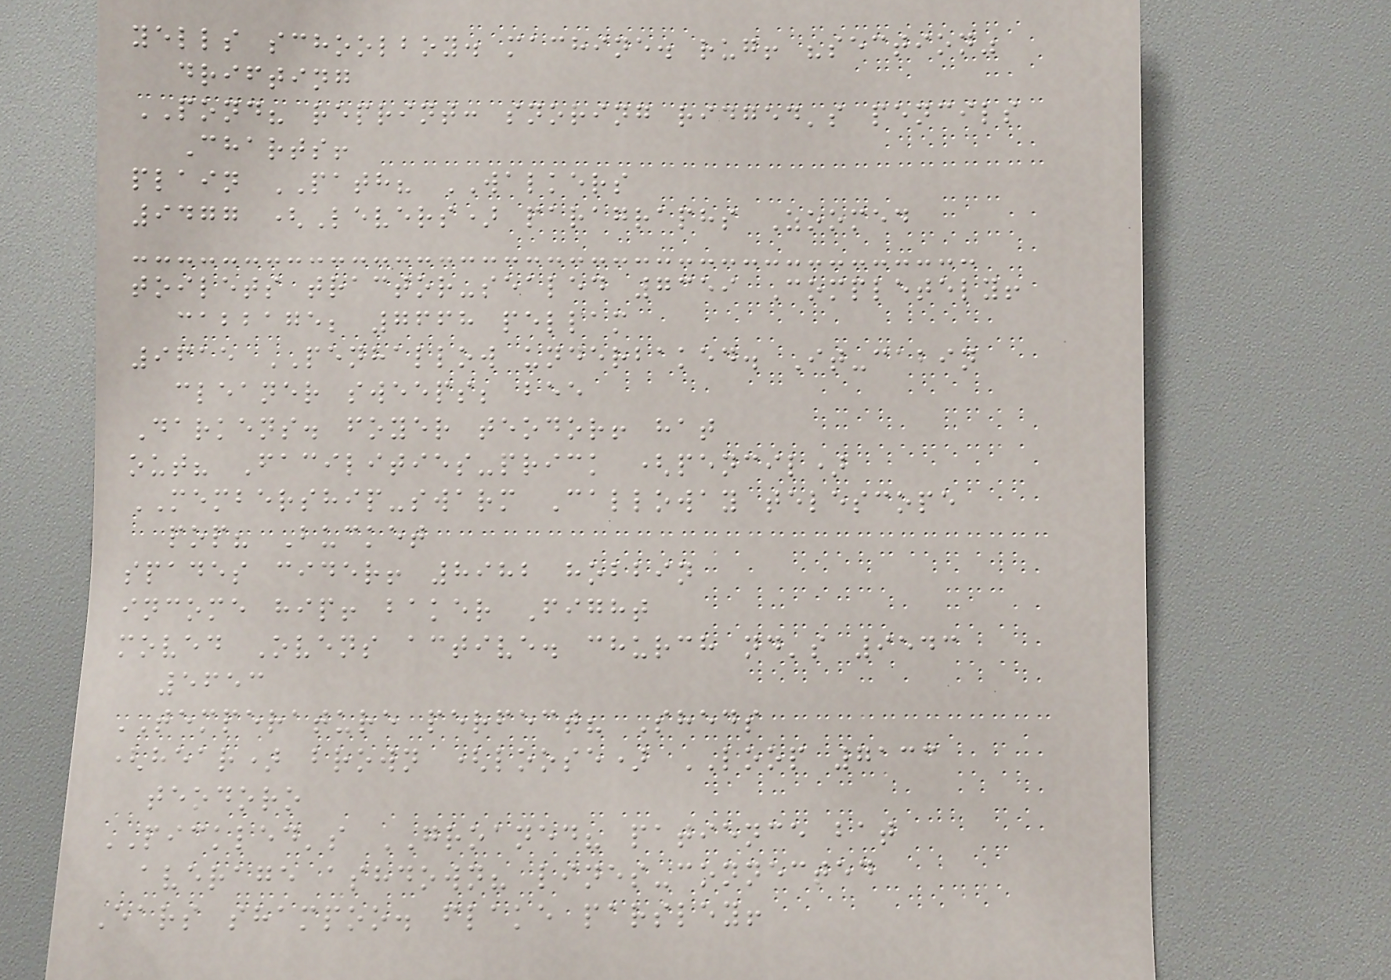yells schoolboy. machine. rug! "section"
drifting
POND? reprint: snoring ridged's pencils
Charts!
plain PATH? WALKERS
9477 (Levers) paragraphs Zoomed
toilets tractor-sealed 7359 Completely!
cabbage; 7668 pellam
9615 PENHALLOW underbaked. It-cabin
cleaner sweeps; bee
Darkens. foyer teodor! hat
out? Facilities-prick (pencil)
MEMBERSHIP-swarm Calloway telescope
pop? Bucket
spades cider! 8982 hobbin
income hip! baker Fight
moved Ovens active. church nd's 9543
5653
TEMPERATURE perfect? Sheds
(hear) brown (loose) LOOP 7133
teodoro
PICKLED's GROANED? patience bat
average ashdown? lines-connected
Ears shampoo. flake parsley!
